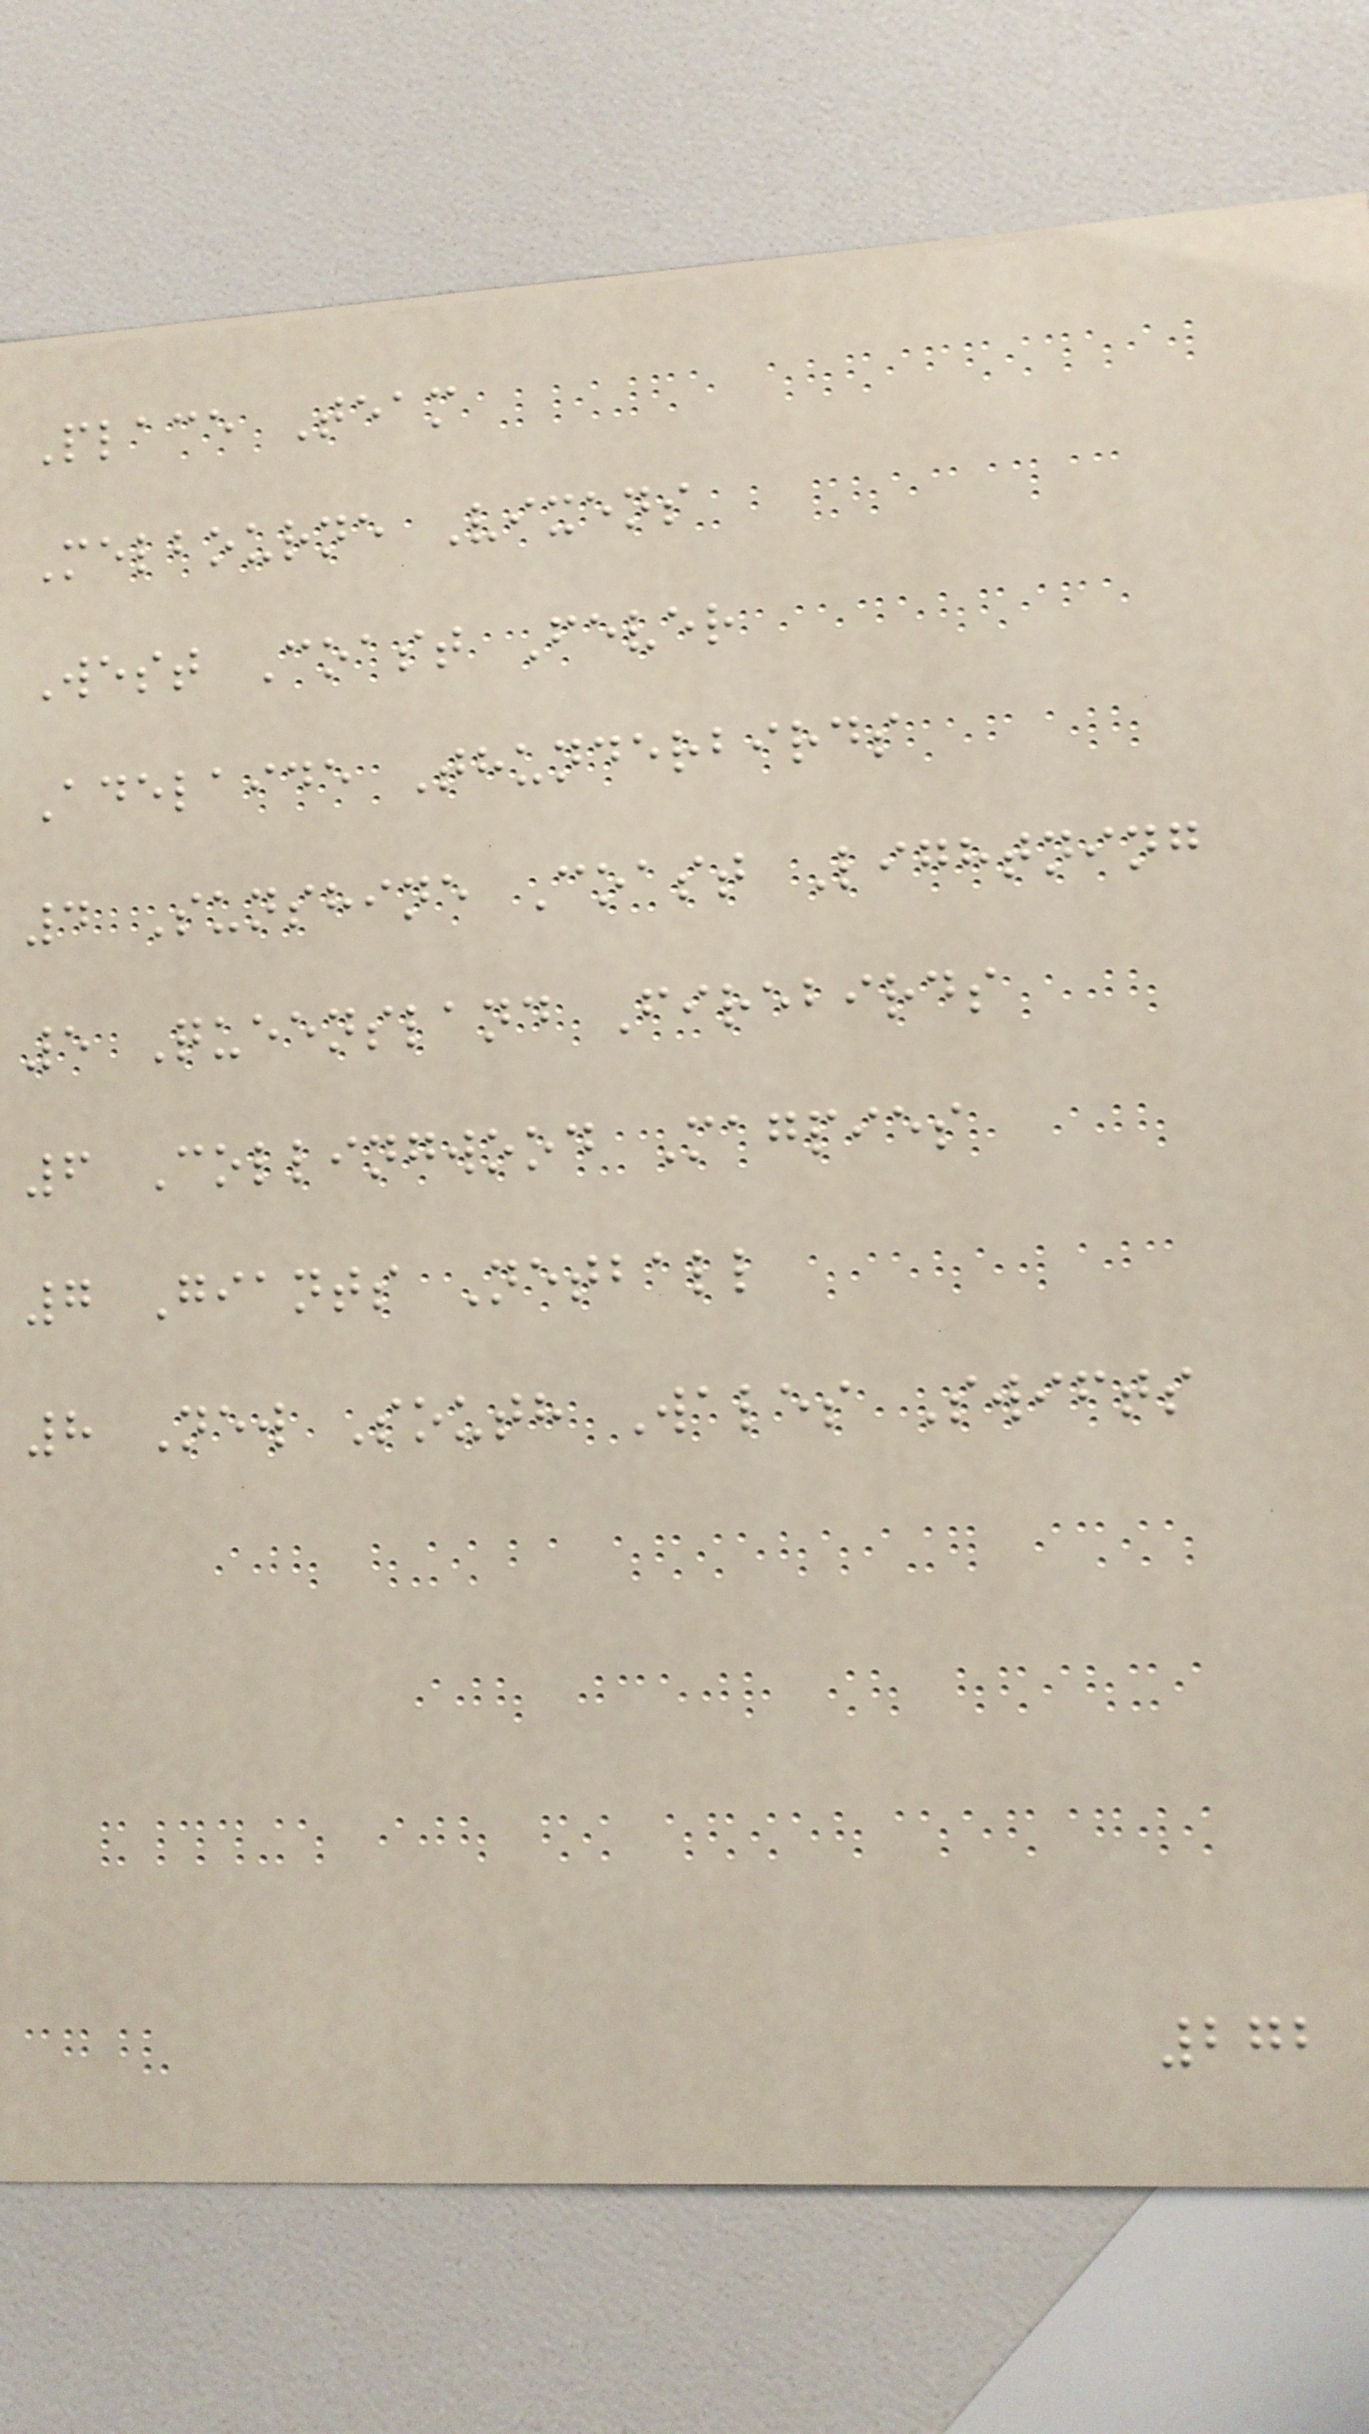Place Team
Melbourne Vixens
West Coast Fever
Adelaide Thunderbirds
4 Sunshine Coast Lightning
5 Queensland Firebirds
6 Collingwood Magpies
7 Giants Netball
8 New South Wales Swifts
272
